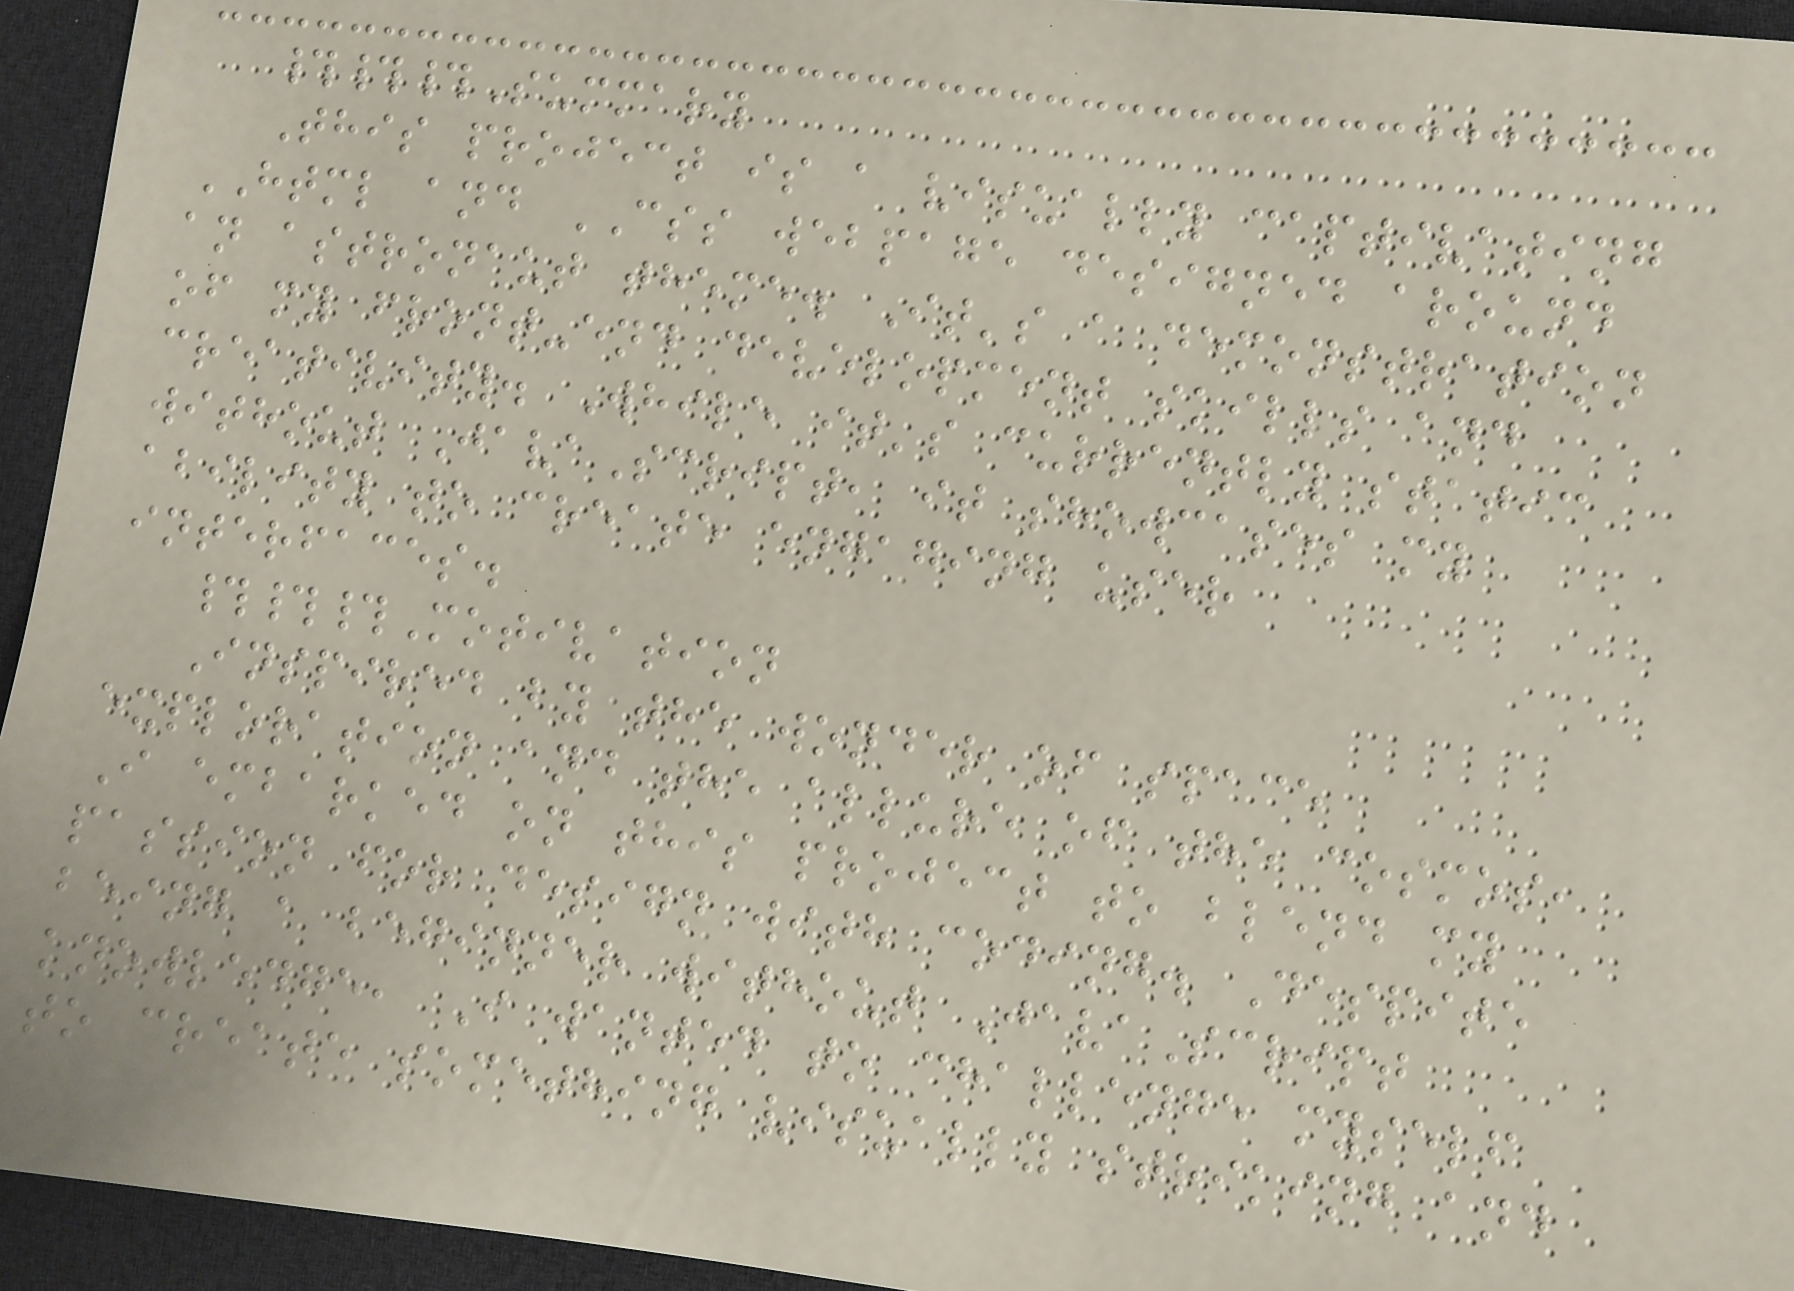###Summary
This project is a visually captivating
HTML and CSS webpage designed around
an astronaut theme. It's a demonstration
of my front-end development skills and
creativity. While it's currently static
without JavaScript, it showcases my
ability to create engaging user
interfaces.
###Motivation
Inspired by the wonder of space
exploration and the allure of the cosmos,
I embarked on this project to blend my
passion for design with coding. Despite
being a beginner without JavaScript
knowledge, I wanted to challenge myself
to create something visually striking and
